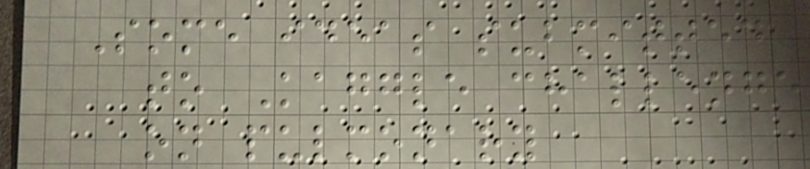Some ideas submitted
to Kaggle challenge
on pulmonary
